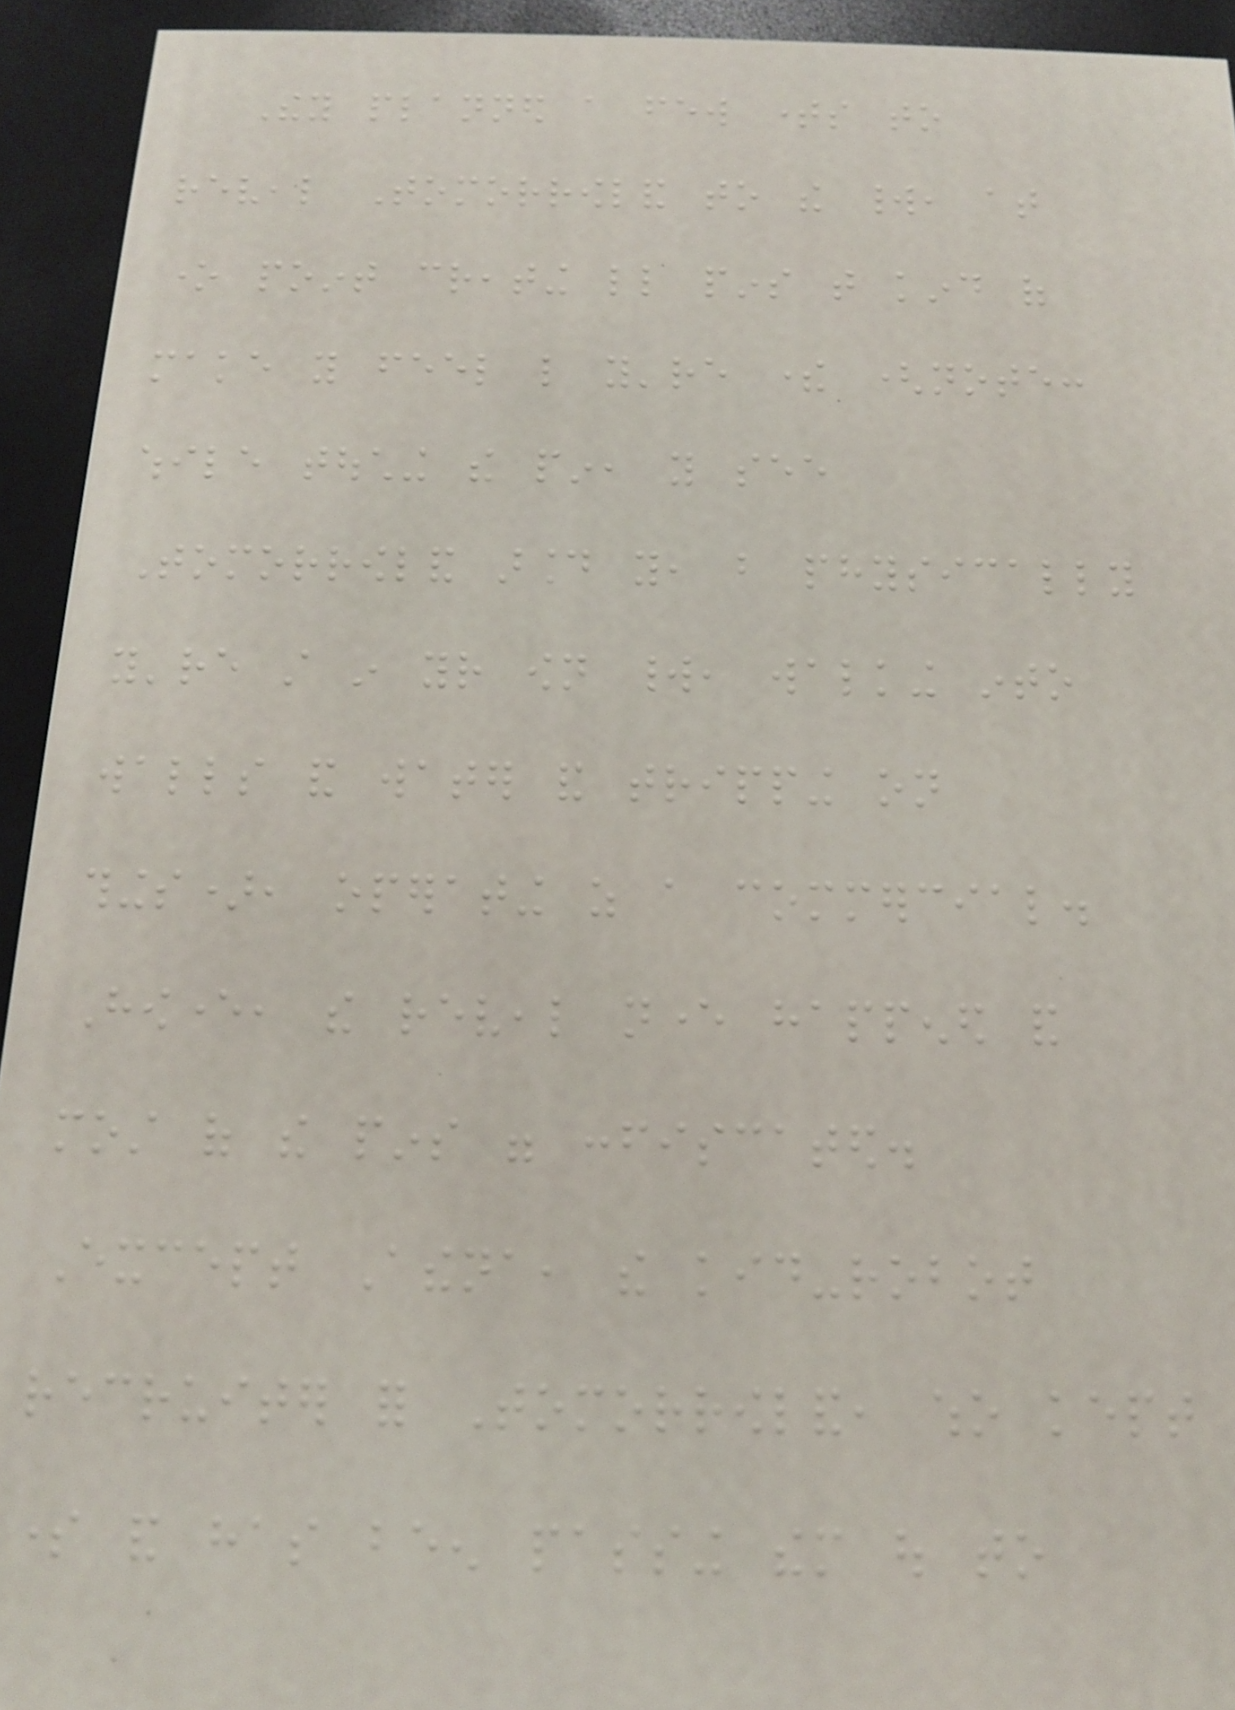They planned a few times to
reveal Tomorrowland to the world, at
one point creating little pins that kind of
make you feel like you're there (note:
while touching the pin, you see
Tomorrowland around you, but physically
you're still in your own world, walking into
walls and water and tripping on
things), operating as a commercial.
However, the reveal never happened and
most of the pins were confiscated.
Except Athena, the kid-robot
recruiter for Tomorrowland, who kept
some and has been passing them out to
